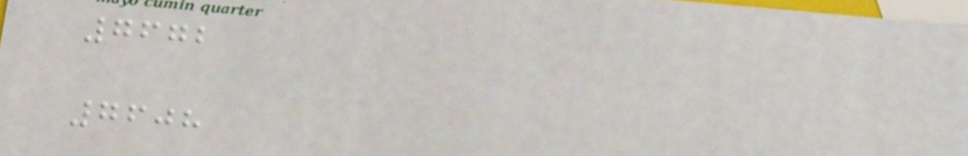7672
7608
